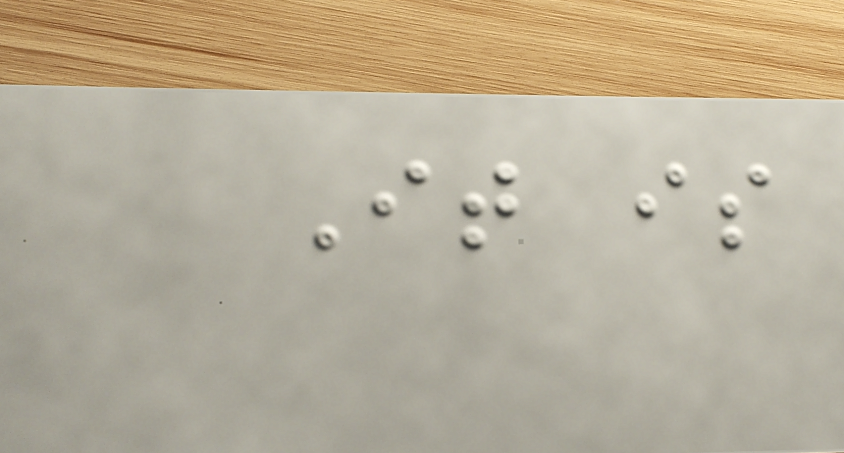It is
